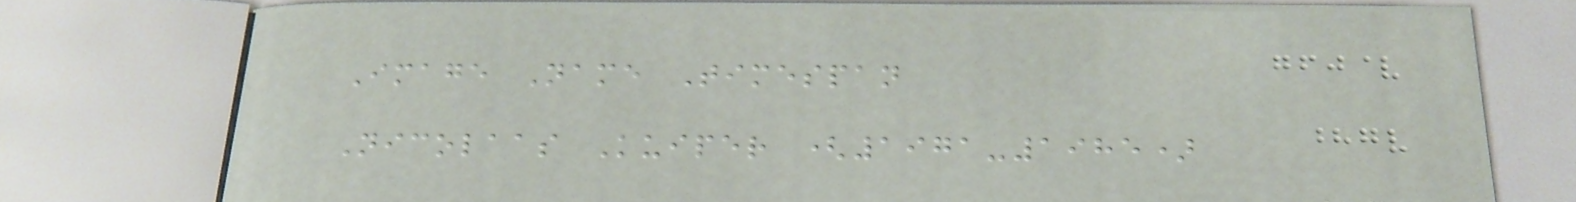Image Name Timespan
Nicolaas Kuiper (1971-1985)
